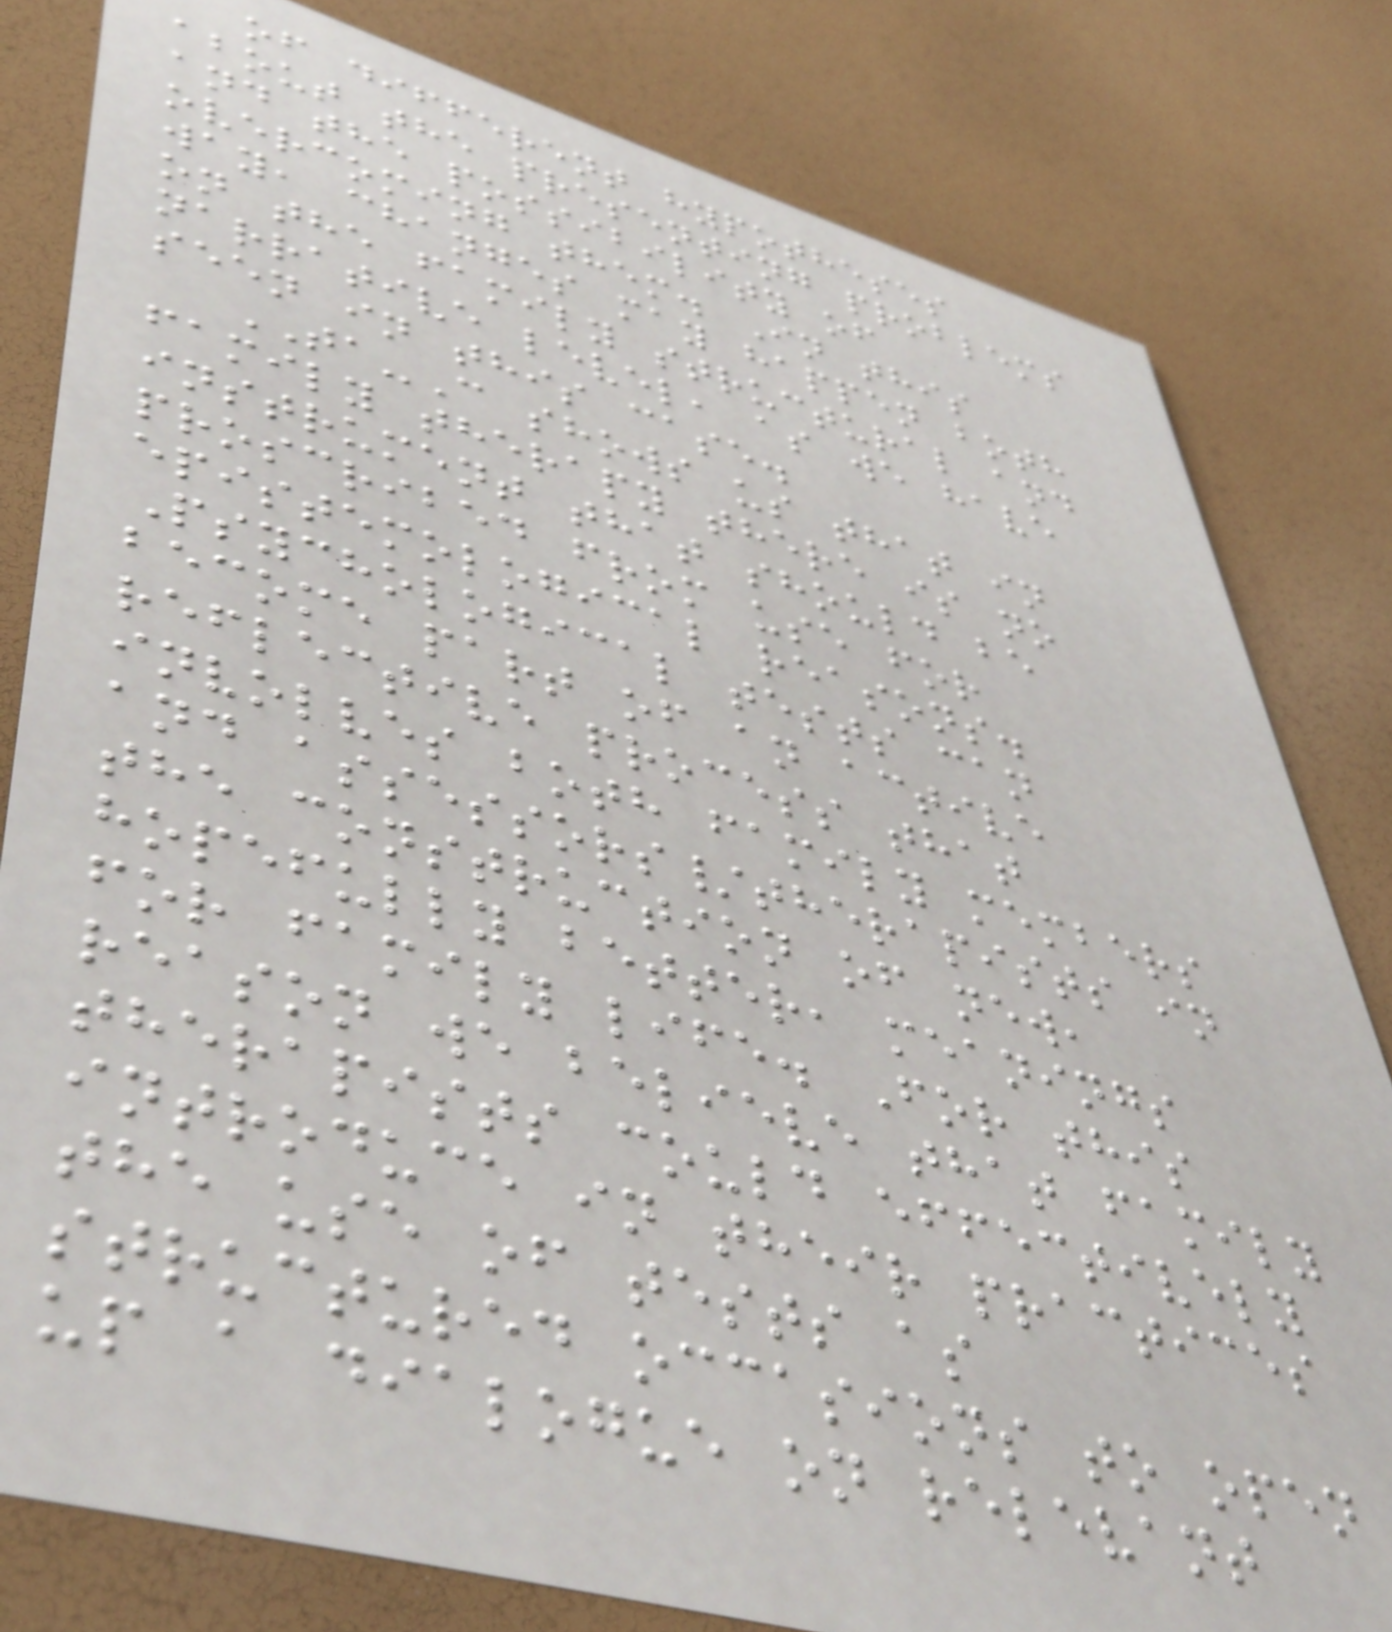of different hypotheses
about the presenting problems
and the possibility of
overcoming them. In this
way, changes may happen both
on the family structural and
narrative level, as we have
seen in this case.
TA-C shows us that in
family therapy there is no
instrument that should be
proscribed from use for
epistemological reasons.
Psychological tests can
become part of an active
reflective process that
involves both family members
and assessors/therapists in
the construction of new,
hopefully better, meanings
for family life. For this
reason we believe that family
therapists could effectively
introduce in their practices
the use of tests as
structured occasions to open
up a dialogue on relevant
